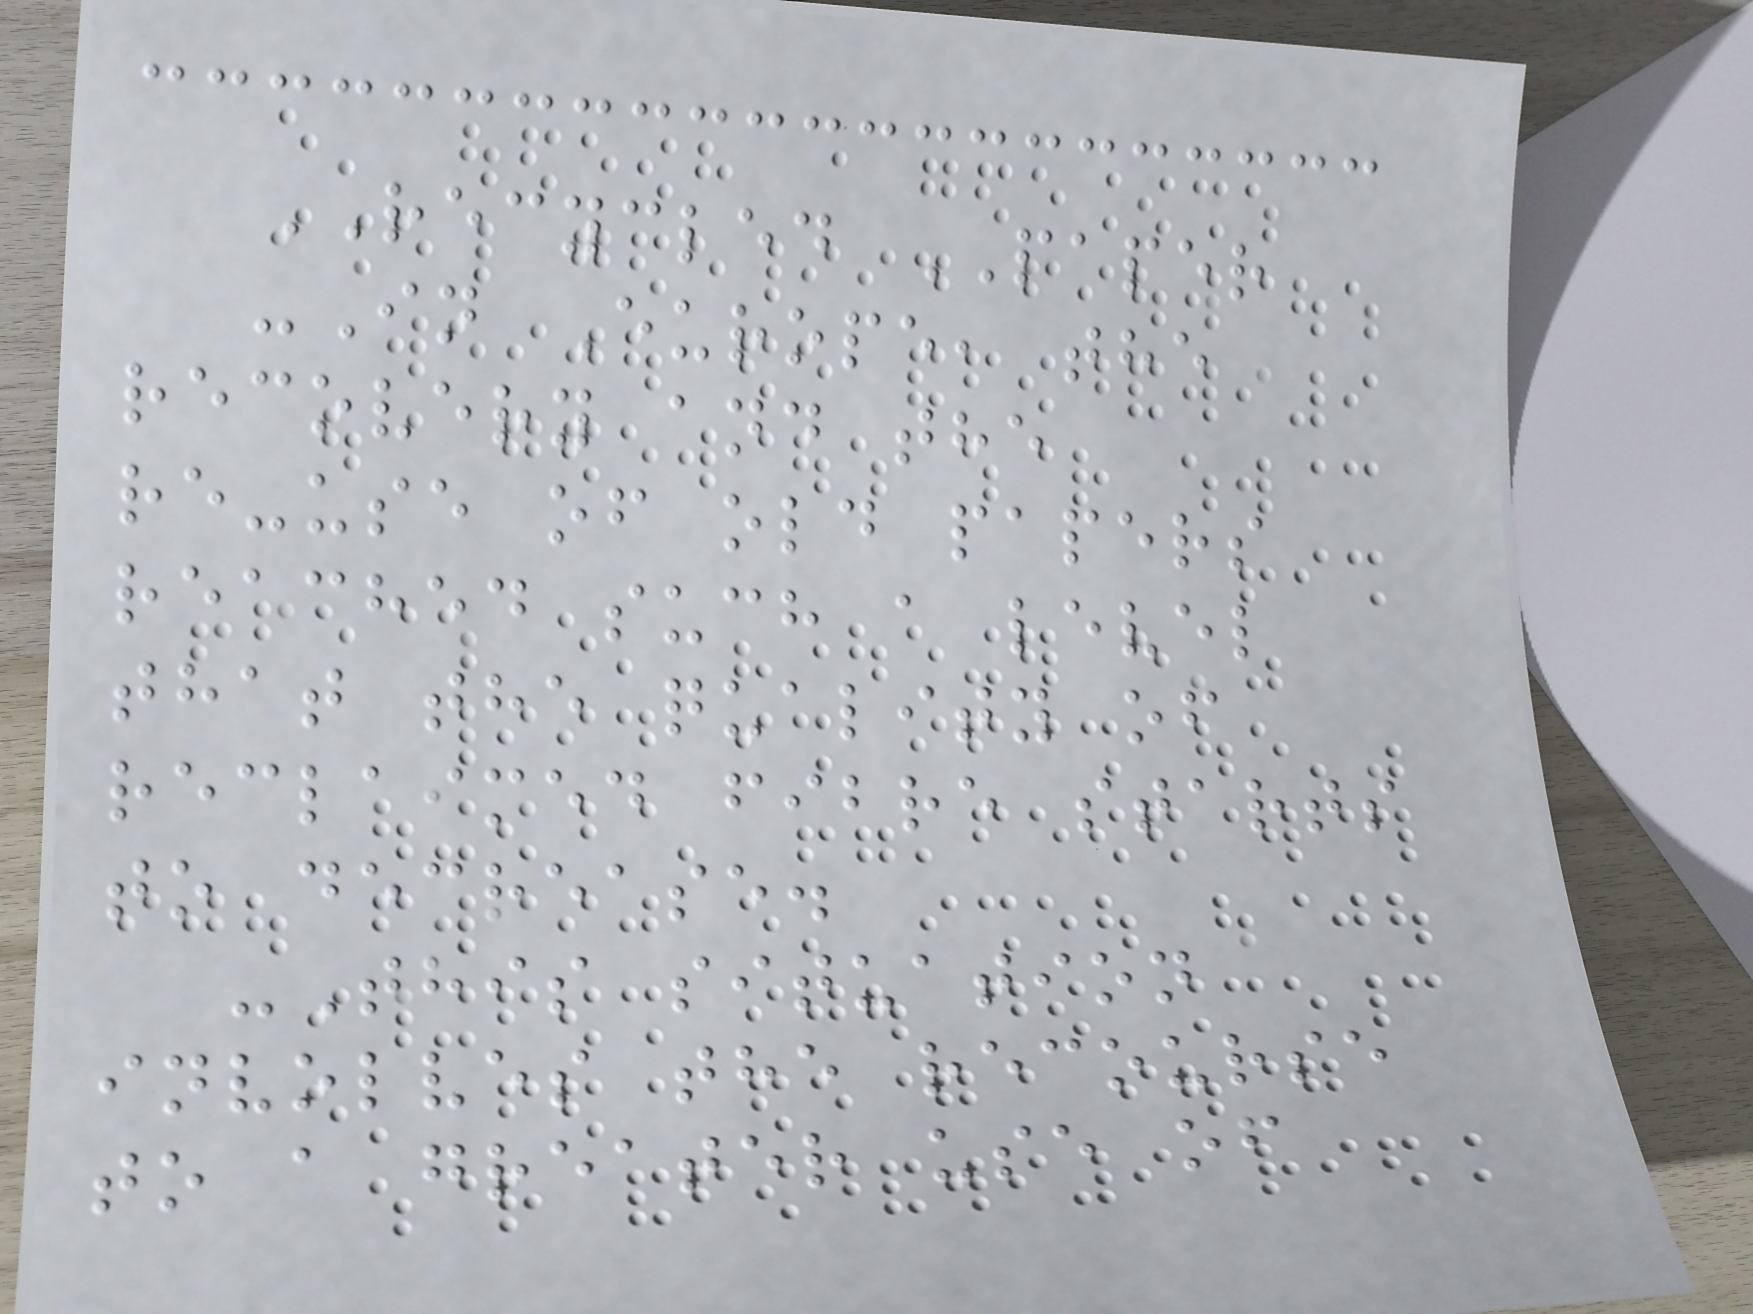RECYCLED PAPER
-In Europe, the
recovery and the
re-use of old papers
reached such a level
that the quality of
reclaimed fibre starts
to decrease.
-This situation
involves the recourse
to a greater use of
